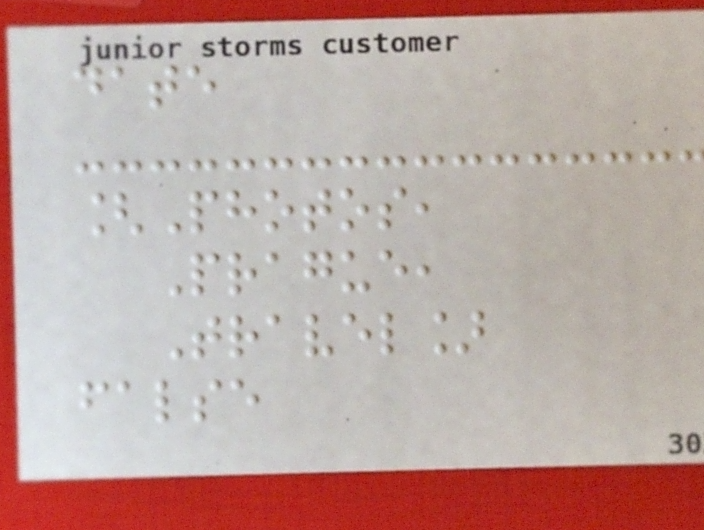date
[Photos,
Prague,
Travel]
false
